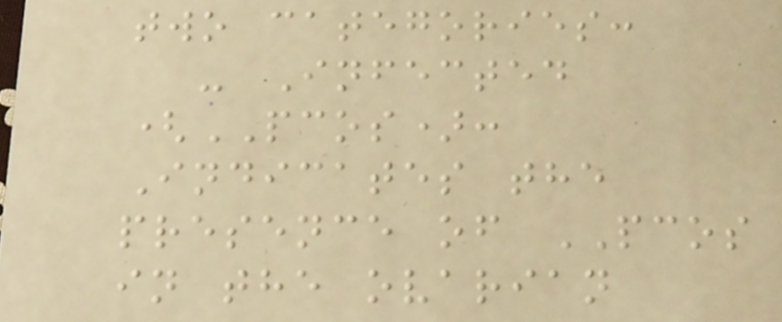two categories:
- Infected
(PCOS):
Indicates the
presence of PCOS
in the ovarian
